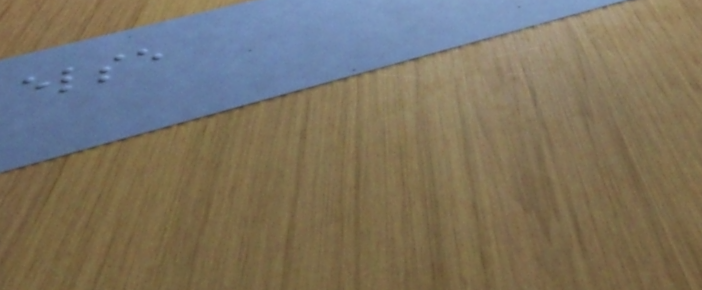else
